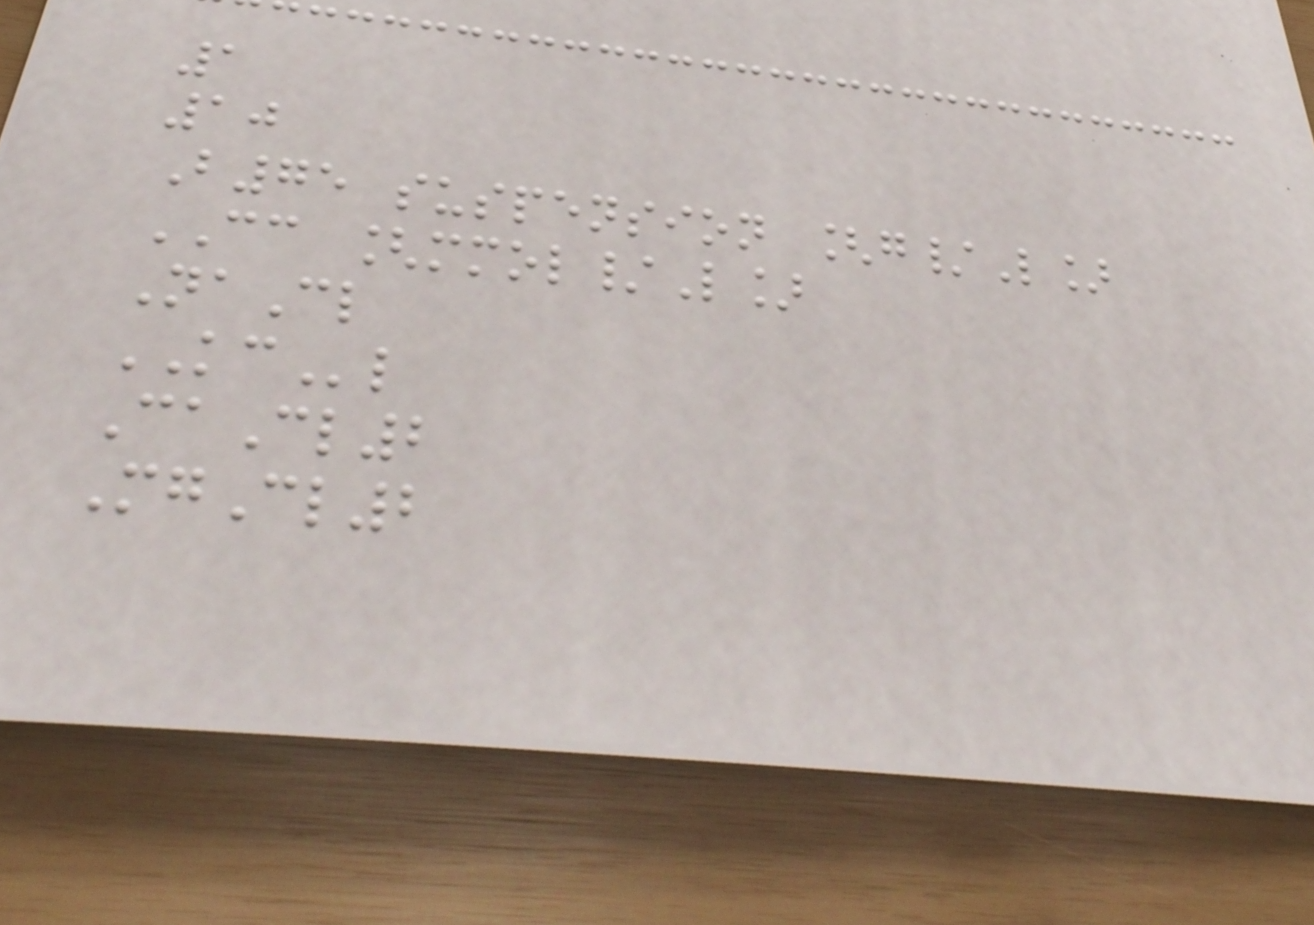1
10
B75 suspension [g/L]
CC [mmol/L]
NaCl
KCl
CaCl2
MgCl2
